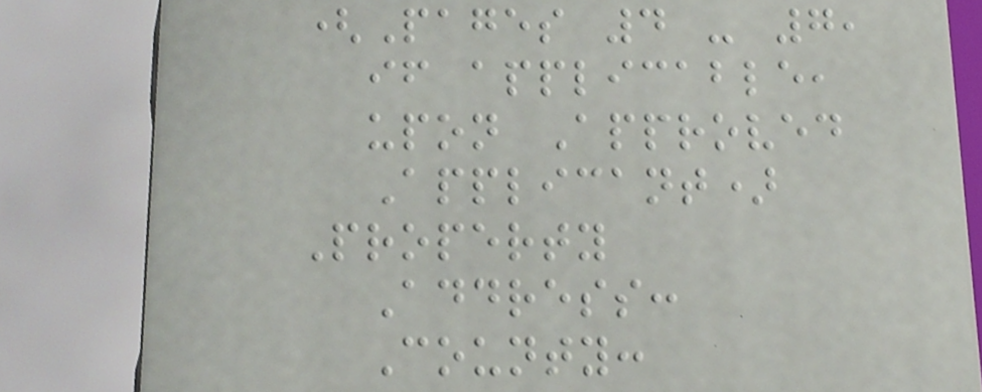(Pages 4 - 7,
if applicable,
upon Approved
Applicant)
Property
Address:
County:
